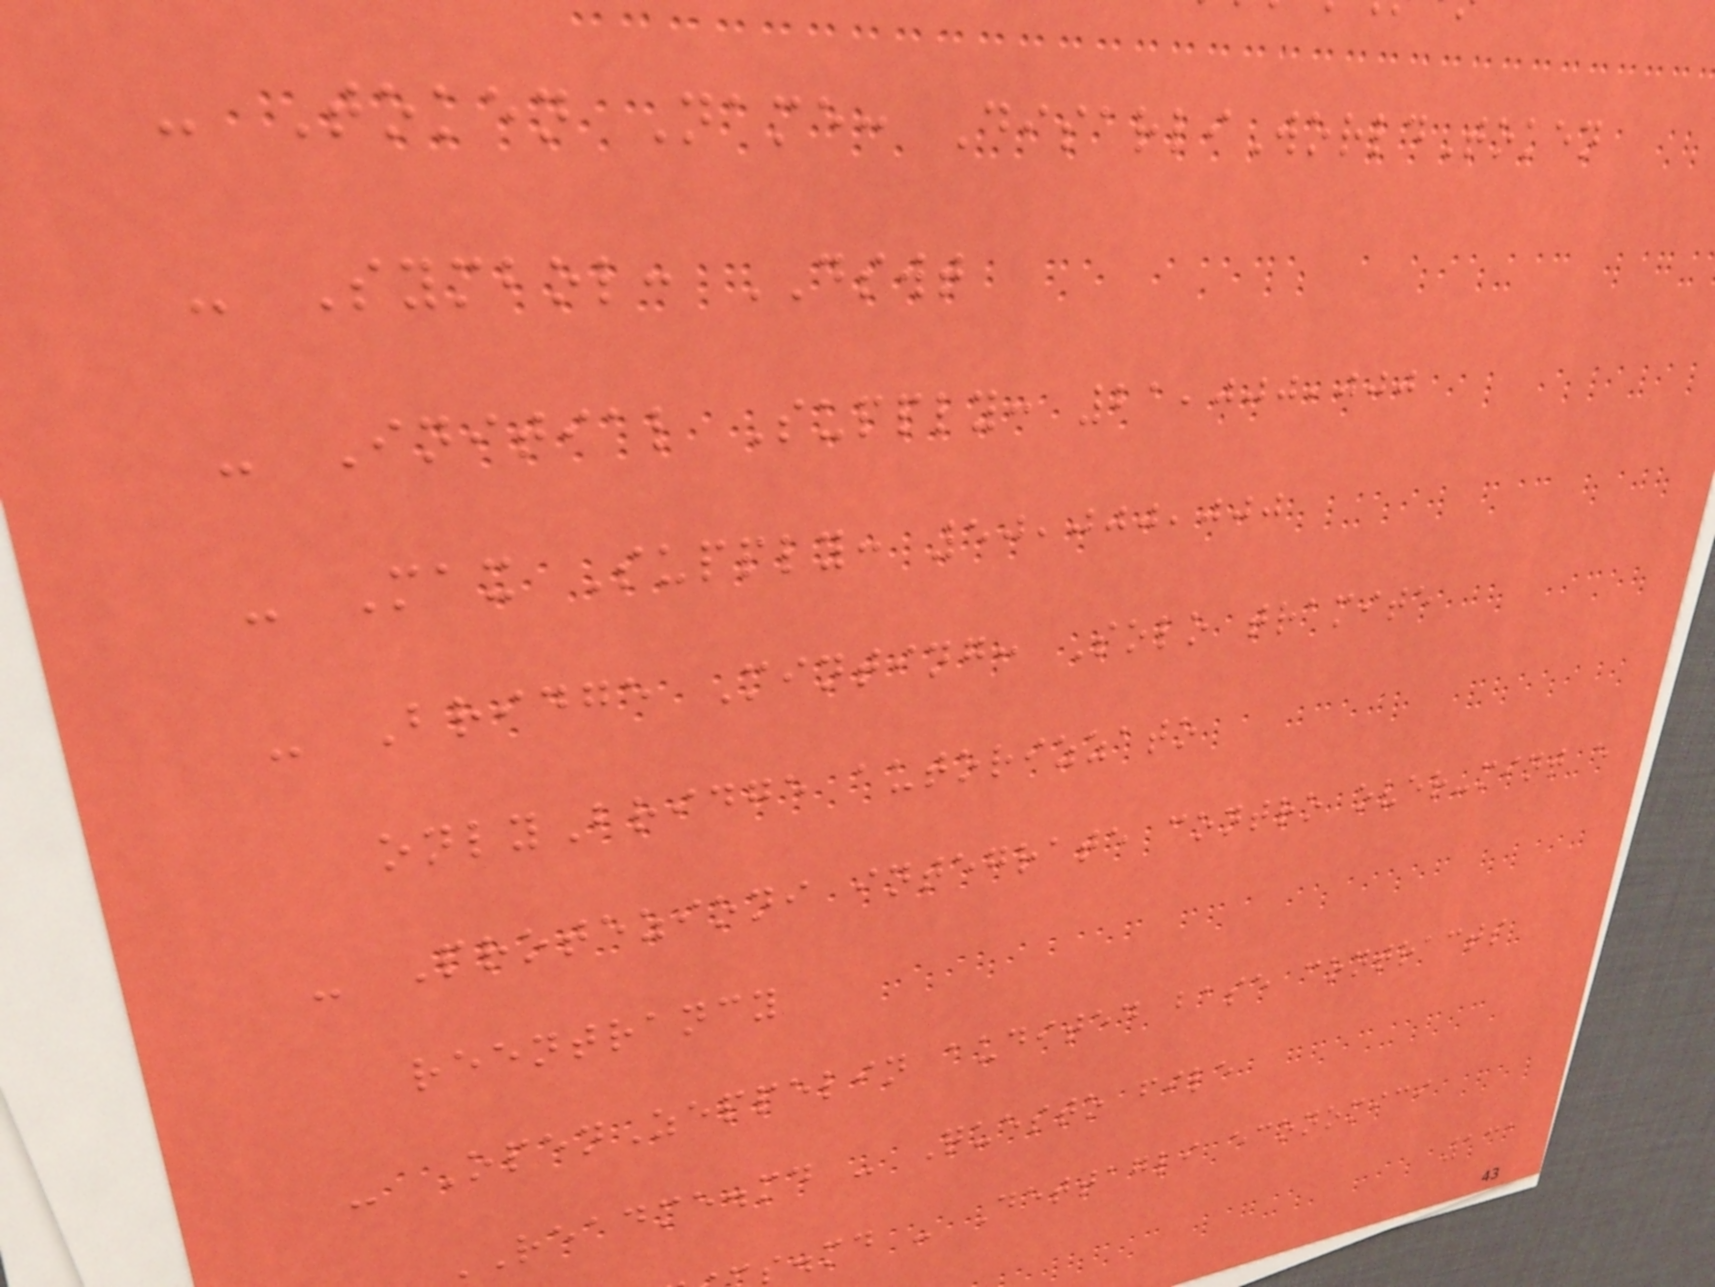- Token Name: DisarliWorldToken
- Symbol: DSWT
- Initial Supply: 21,000,000
- Max Supply: 50,000,000
- Bridge Minting: Solo tramite
onlyBridge autorizzato
- Protezioni integrate contro over-mint e
reentrancy
- OpenZeppelin audited base contracts
README.md - Questo file
s.md - Dettagli economici
131
